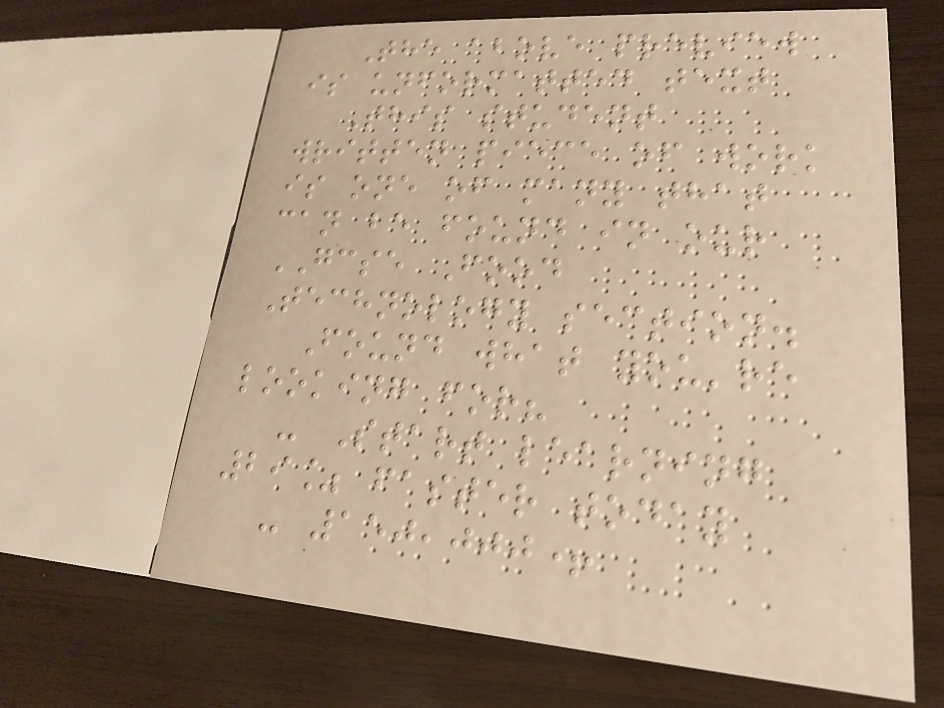The above preview
is unformatted text
This student
written piece of work
is one of many that
can be found in our
GCSE Food
Technology section.
Found what you're
looking for?
- Start learning
29% faster today
- 150,000+
